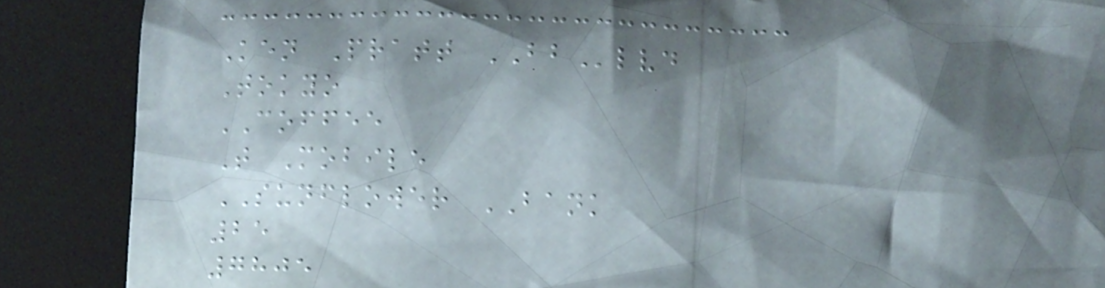Ken Pratt BBlvd
Tokyo
COFFEE
T Mobile
SUNFLOWER BANK
25
7805
